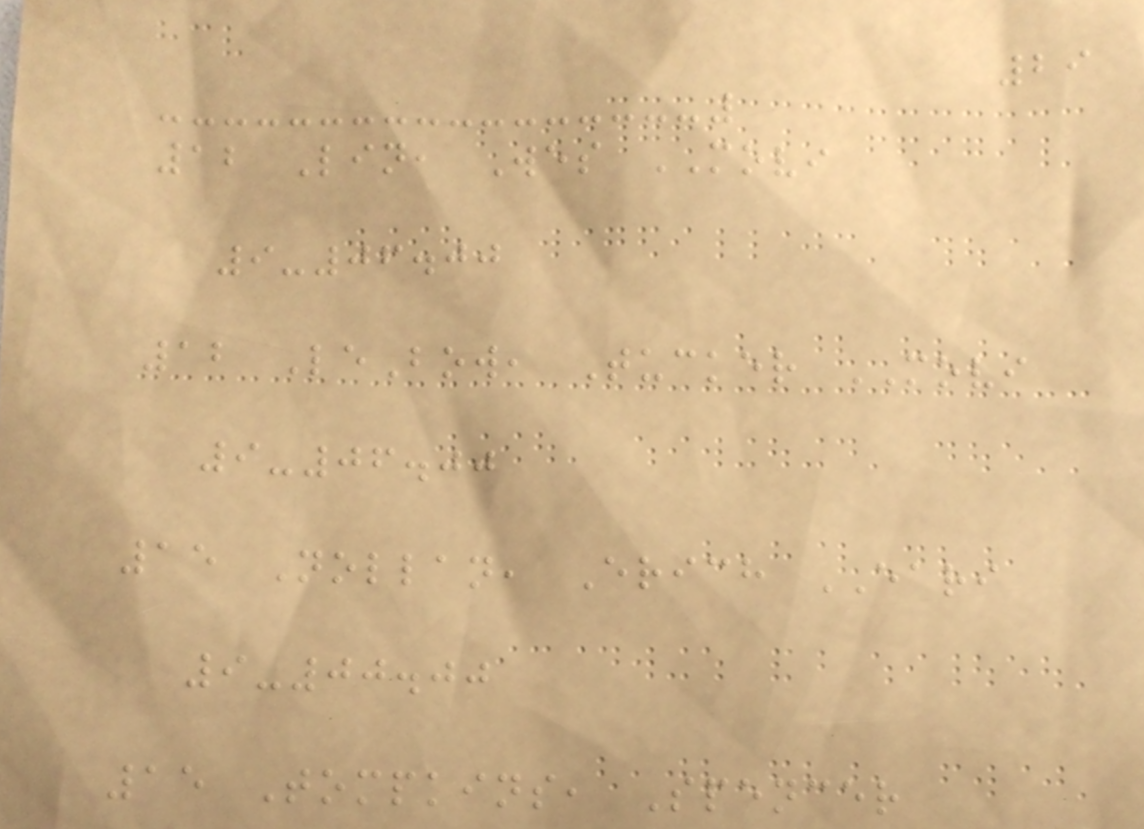29
12 Lin, Wes MOVI
9-06.00
12 LeBow, Tucker MOVI
9-06.00
15 Nollan, Erich EARI
9-00.00
15 Tompkins, Spencer
